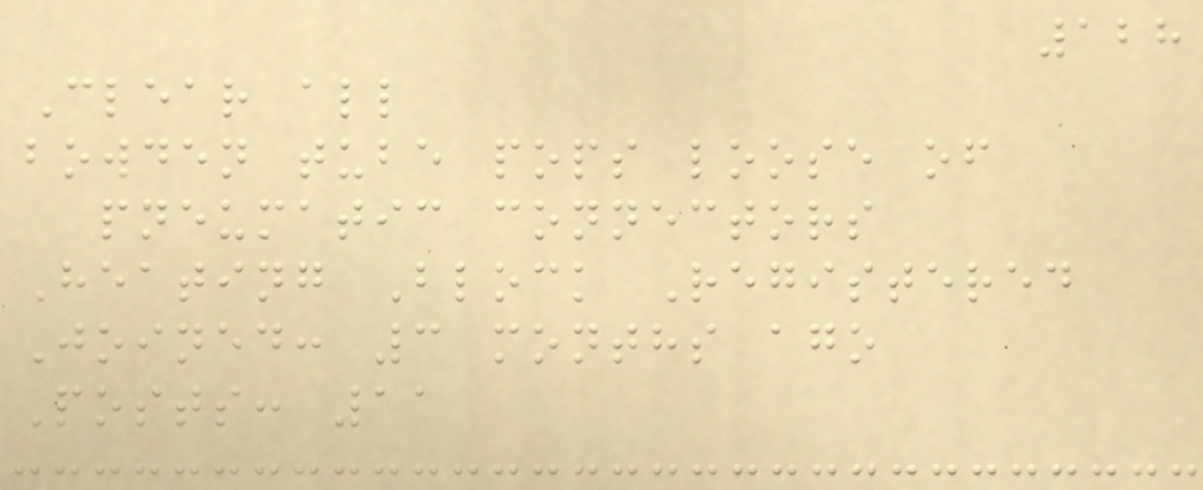128
Clear all
bowden tube pops loose of
pneumatic connectors
Heating Block Registered
Joined: 3 months ago
Posts: 11
